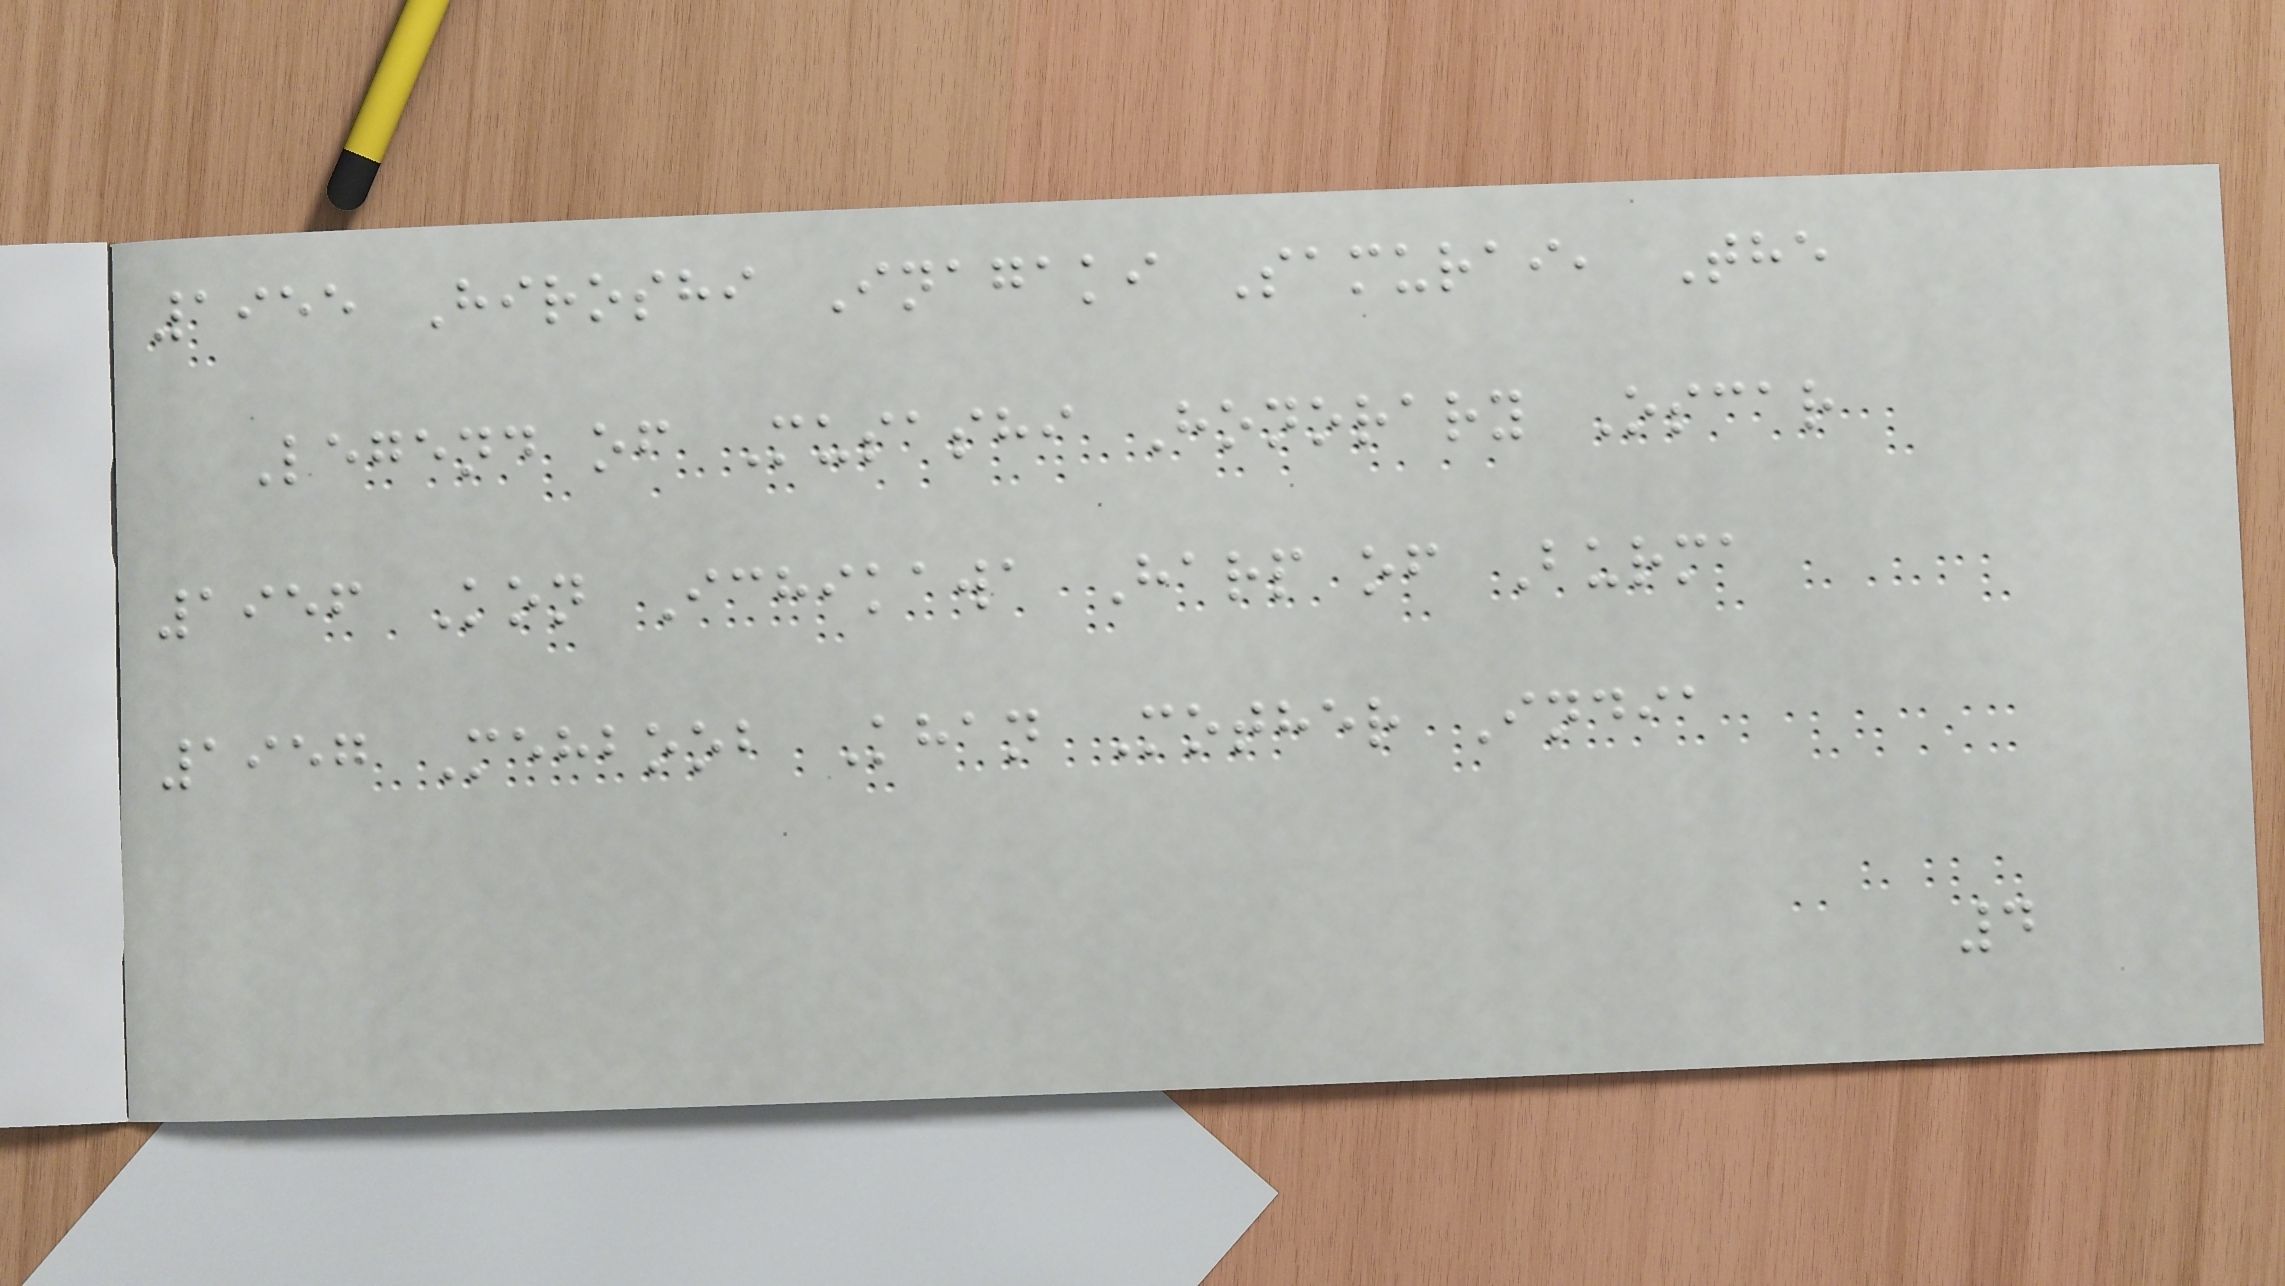1955 Hiroshi Inagaki Samurai, The
Legend of Musashi Honorary Oscar
1956 Kon Ichikawa Harp of Burma
1957 Mehboob Khan Mother India
4
